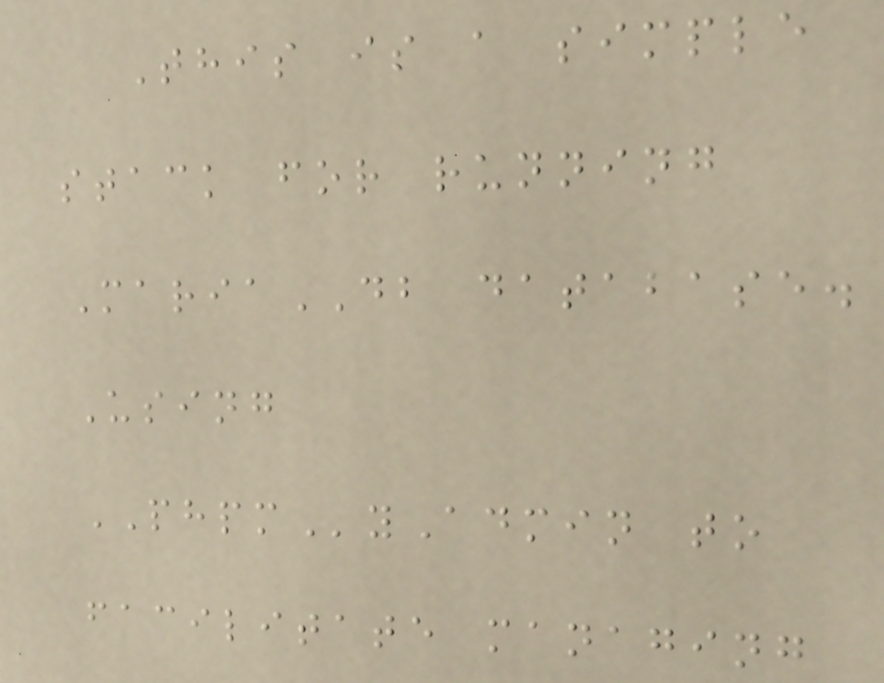This is a simple
stack for running
MariaDB database.
Using
PHPMyAdmin to
facilitate managing
